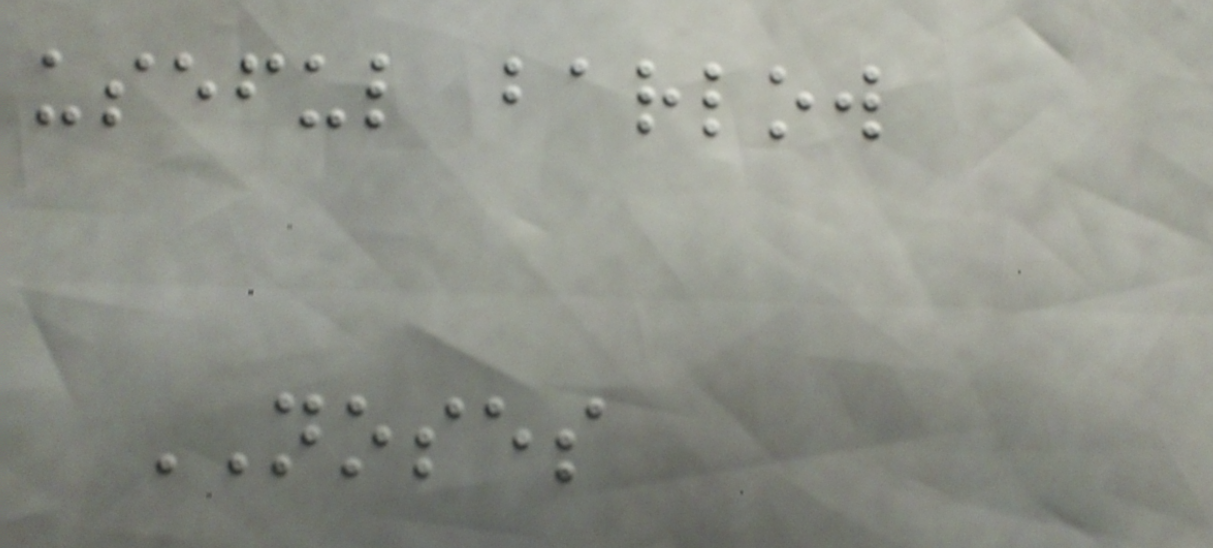useful barlow
NOSES
